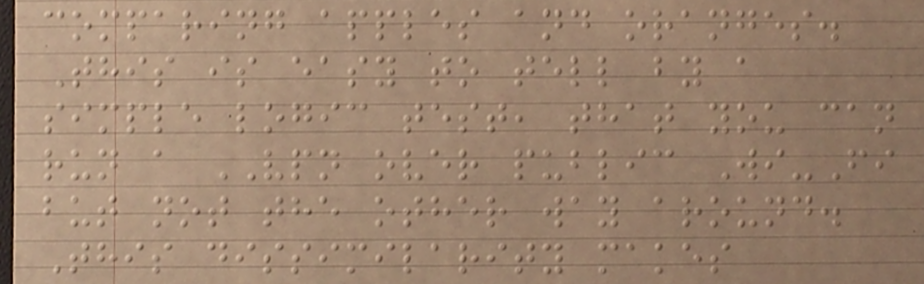comparing apples and oranges.
This is easy to tell by a
simple logic test, that you can
run a VPN over public Wi-Fi
but not the other way around.
This dissimilarity makes
